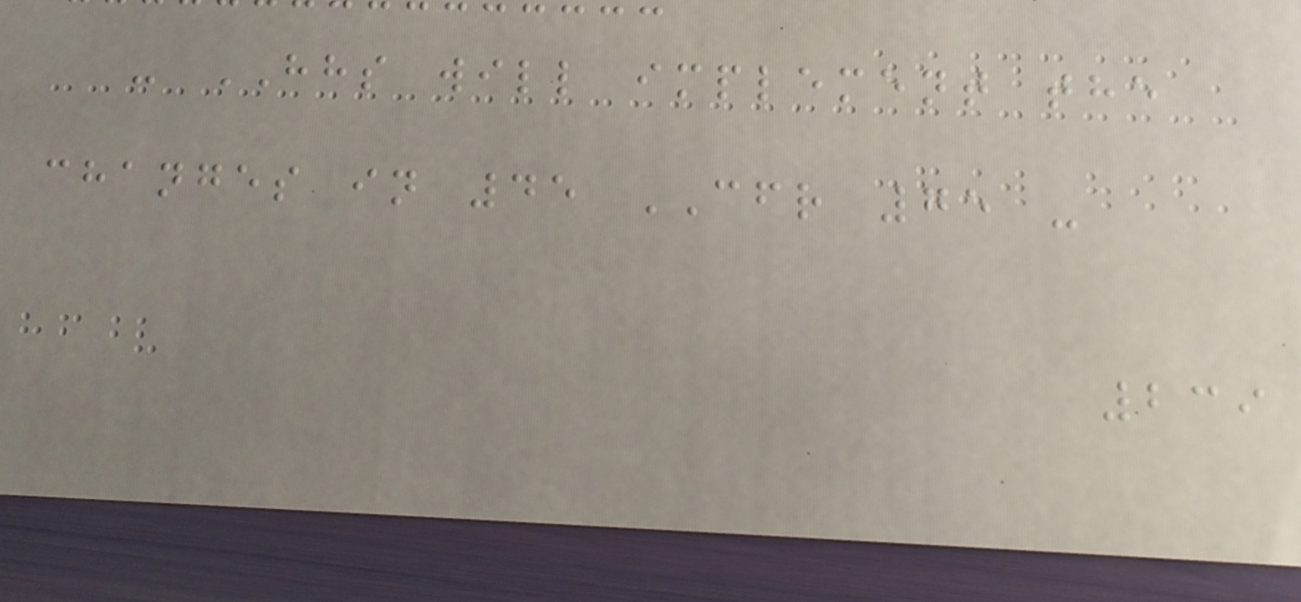- HHS will implement the
changes in 45 CFR 75 -
239
